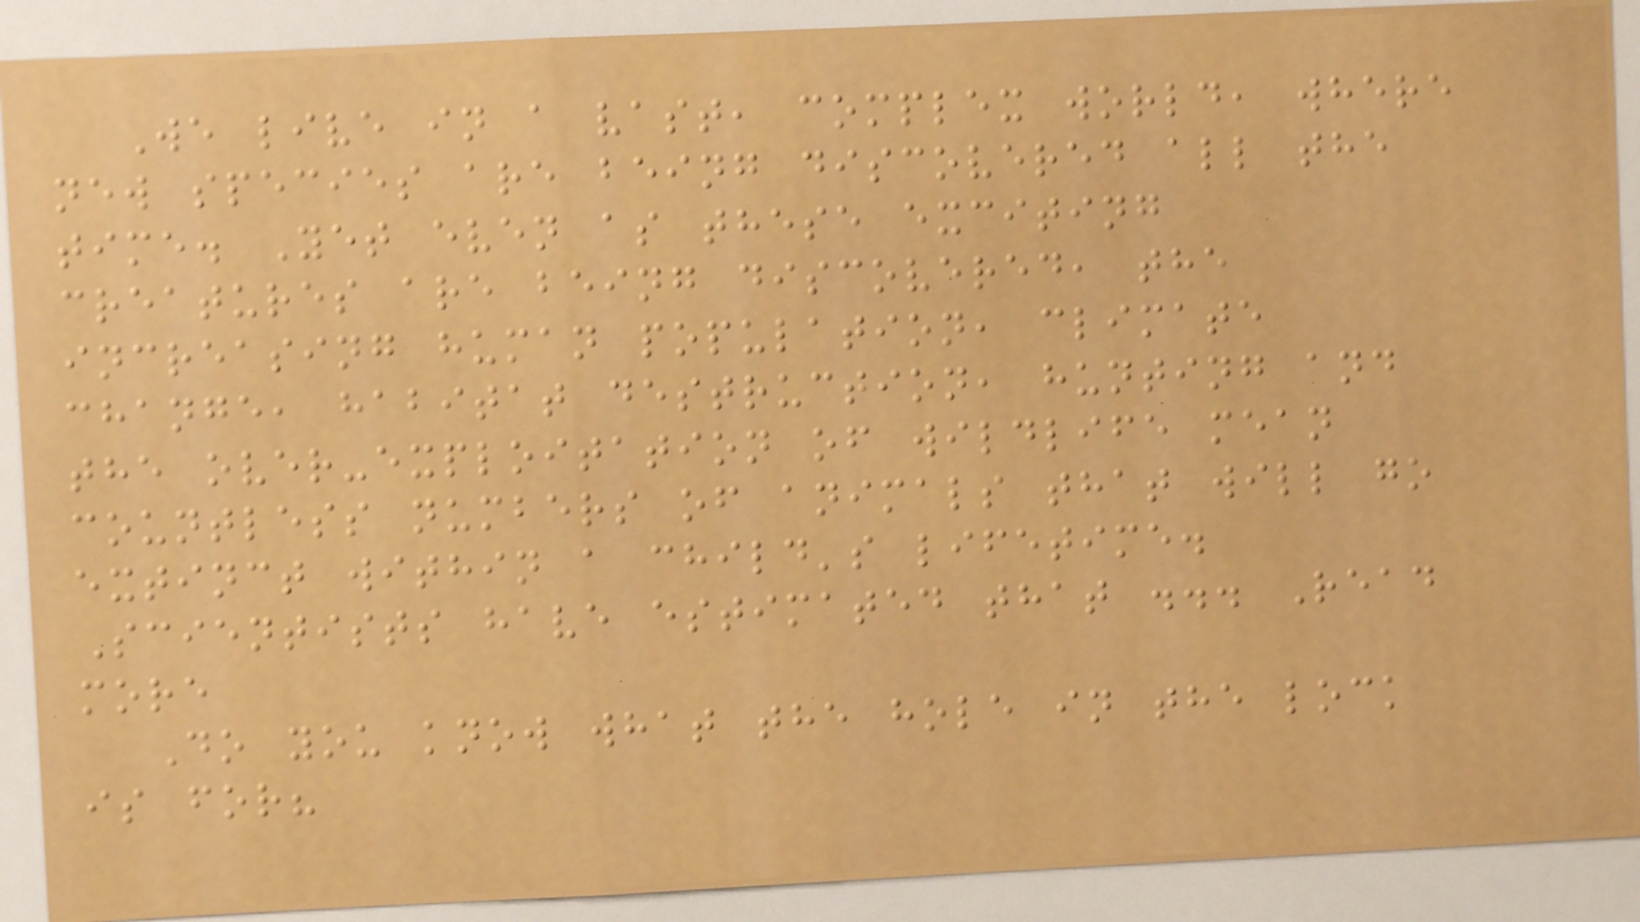We live in a vast, complex world, where
new species are being discovered all the
time. Yet even as these exciting
creatures are being discovered, the
increasing human population, climate
change, habitat destruction, hunting and
the over-exploitation of wildlife mean
countless numbers of animals that will go
extinct within a child's lifetime.
Scientists have estimated that ... Read
more
Do you know what the hole in the lock
is for?
